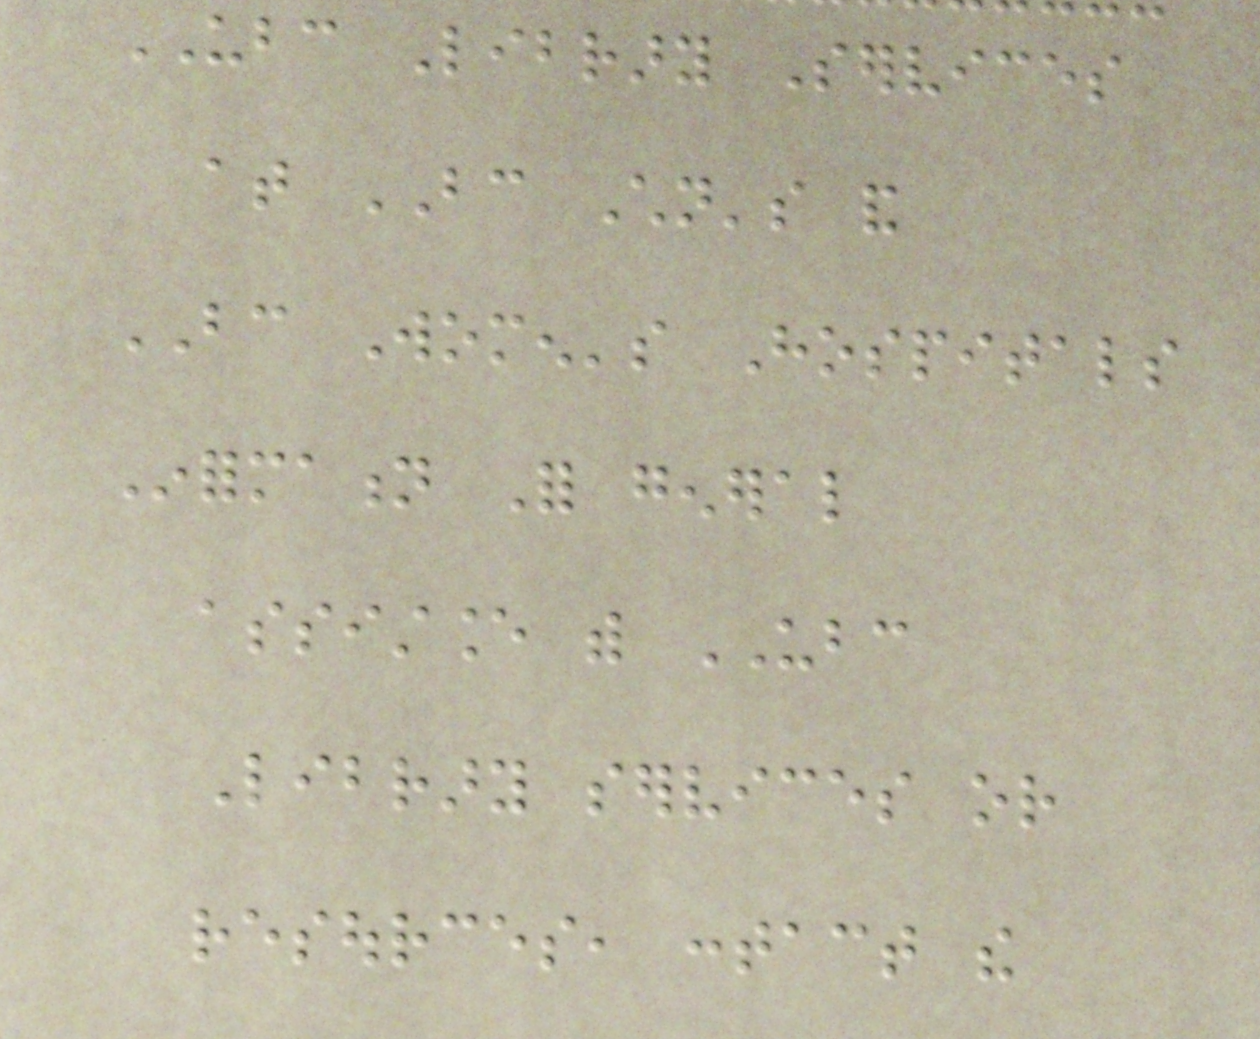UBC Library Services
at BC Children's and
BC Women's Hospitals
Information For general
assistance with UBC
Library services or
resources, contact the
